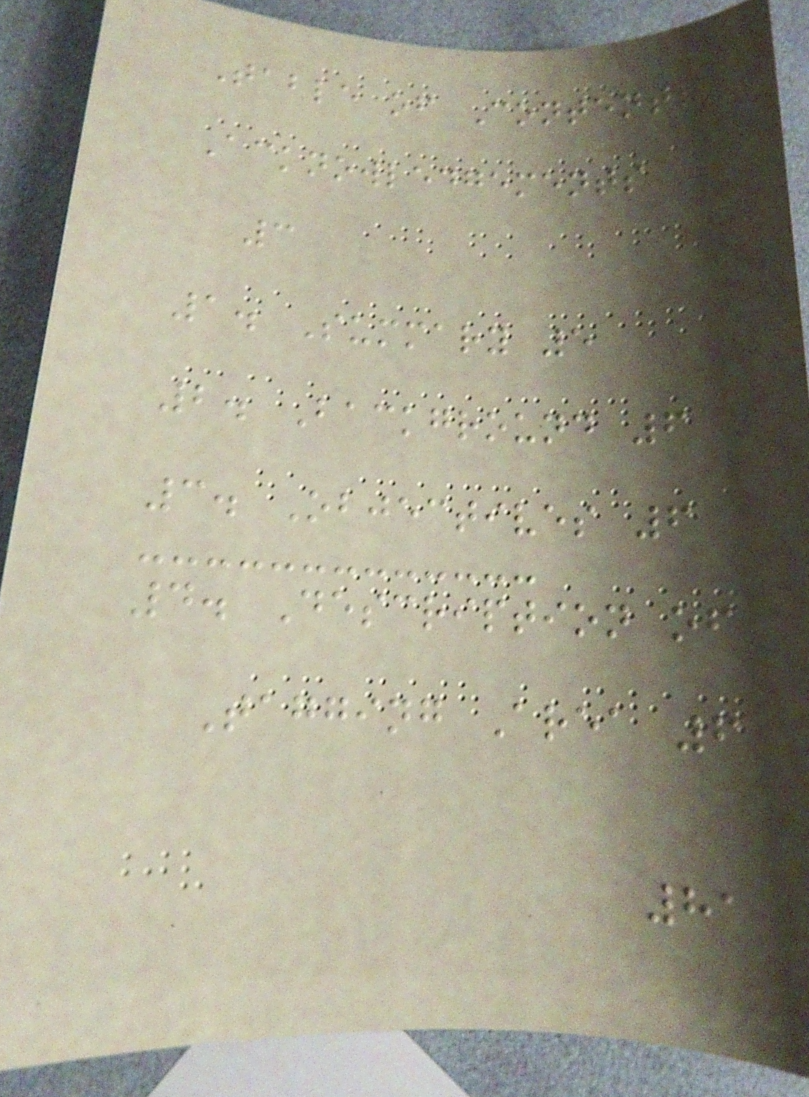Table of Contents
Acknowledgements
3
1. Summary 5
2. Background 6
3. Objectives 6
4. Description of
Tagging Area 6
81
